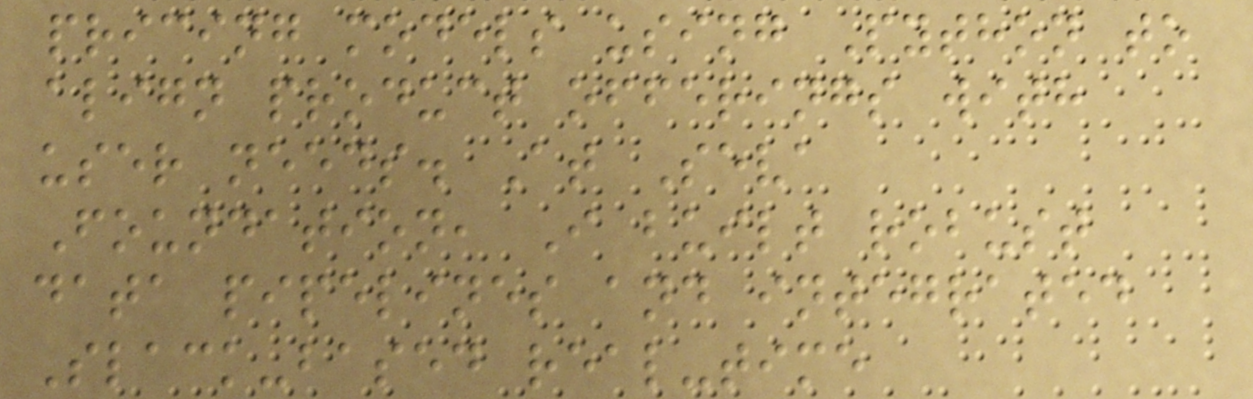pricing models using Python to
align product offerings with
user needs. At Seva
Foundation, I built robust
data pipelines and integrated
Slack-based real-time
